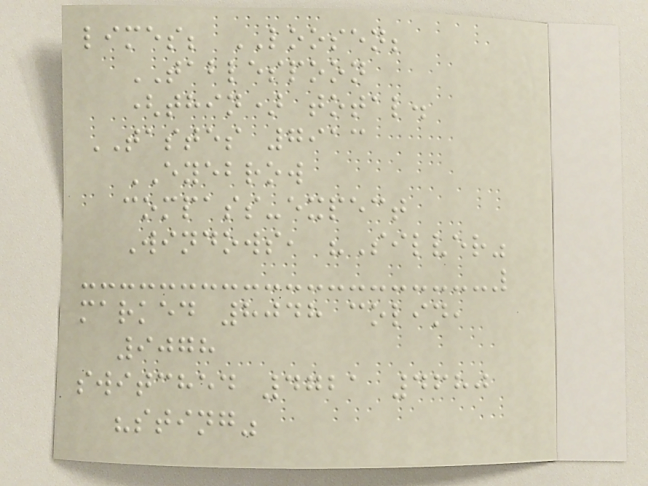limes; LOOSEN;
TABLESPOON
(thin) total.
TASTES 7913
EYEBROW
compass-expect
Windows, "Silver"
marked 8048 colin,
9078
switched 4721 4680
"sting"
